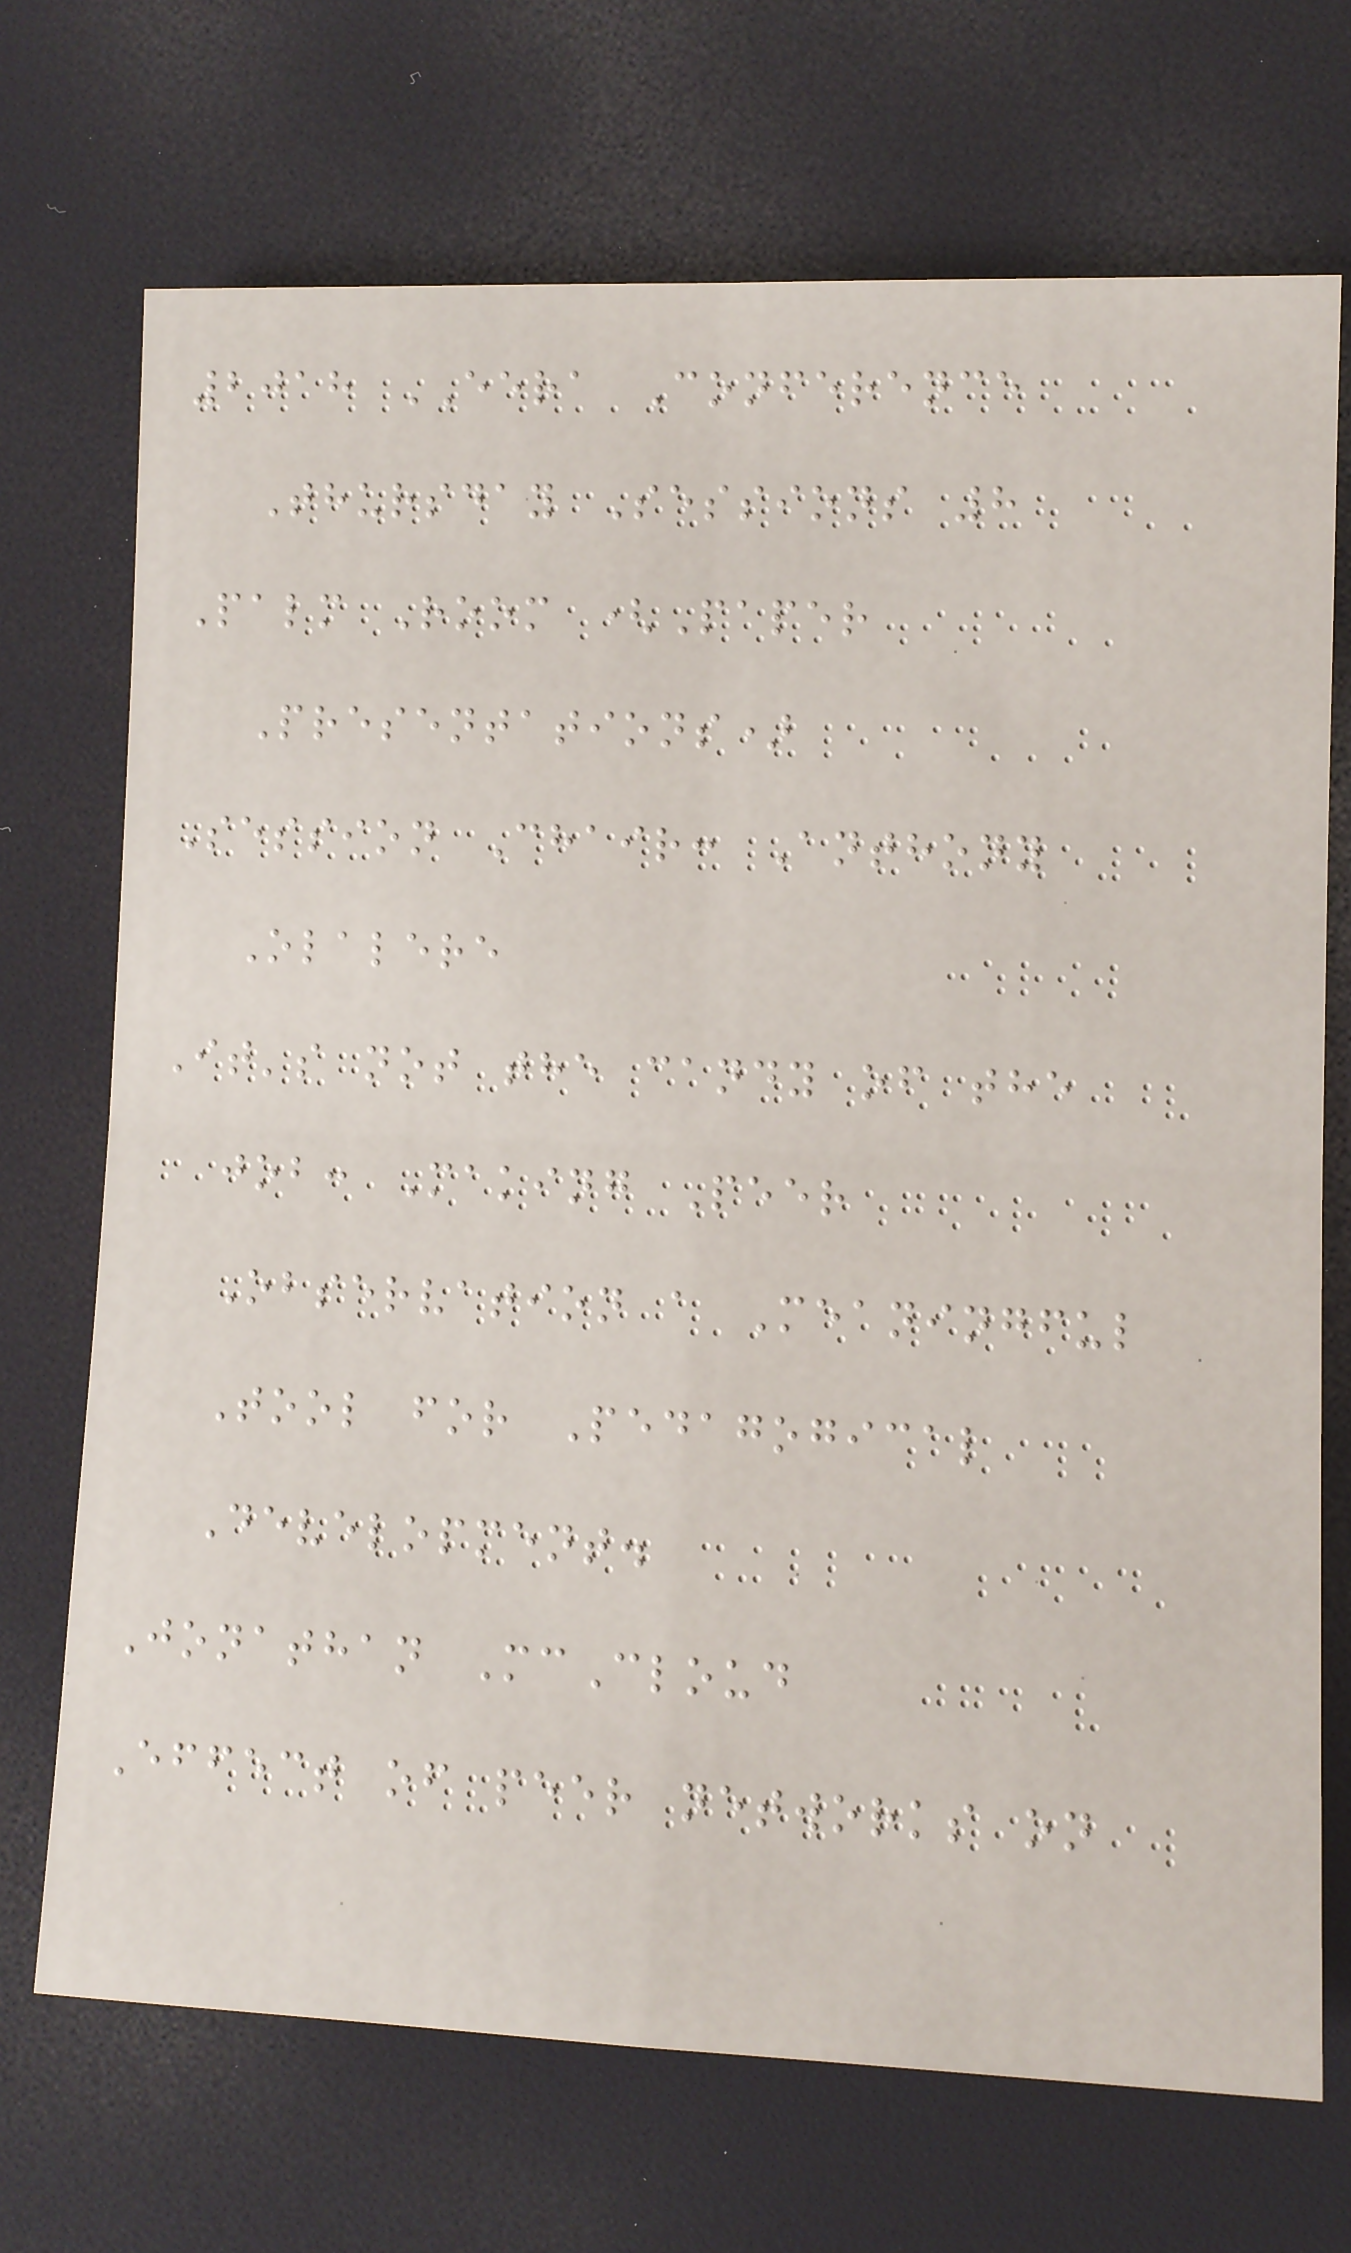2018 EERA Conference
Thursday Sessions 8
Palm Room (Paper
Presentations)
Session Chair: Anthony
Olalere
It's not the candy of the
job: Making Peer
Observation a Meaningful
Tool for Pedagogical
Development.
Jonathan McCloud
Effect of peer networks on
